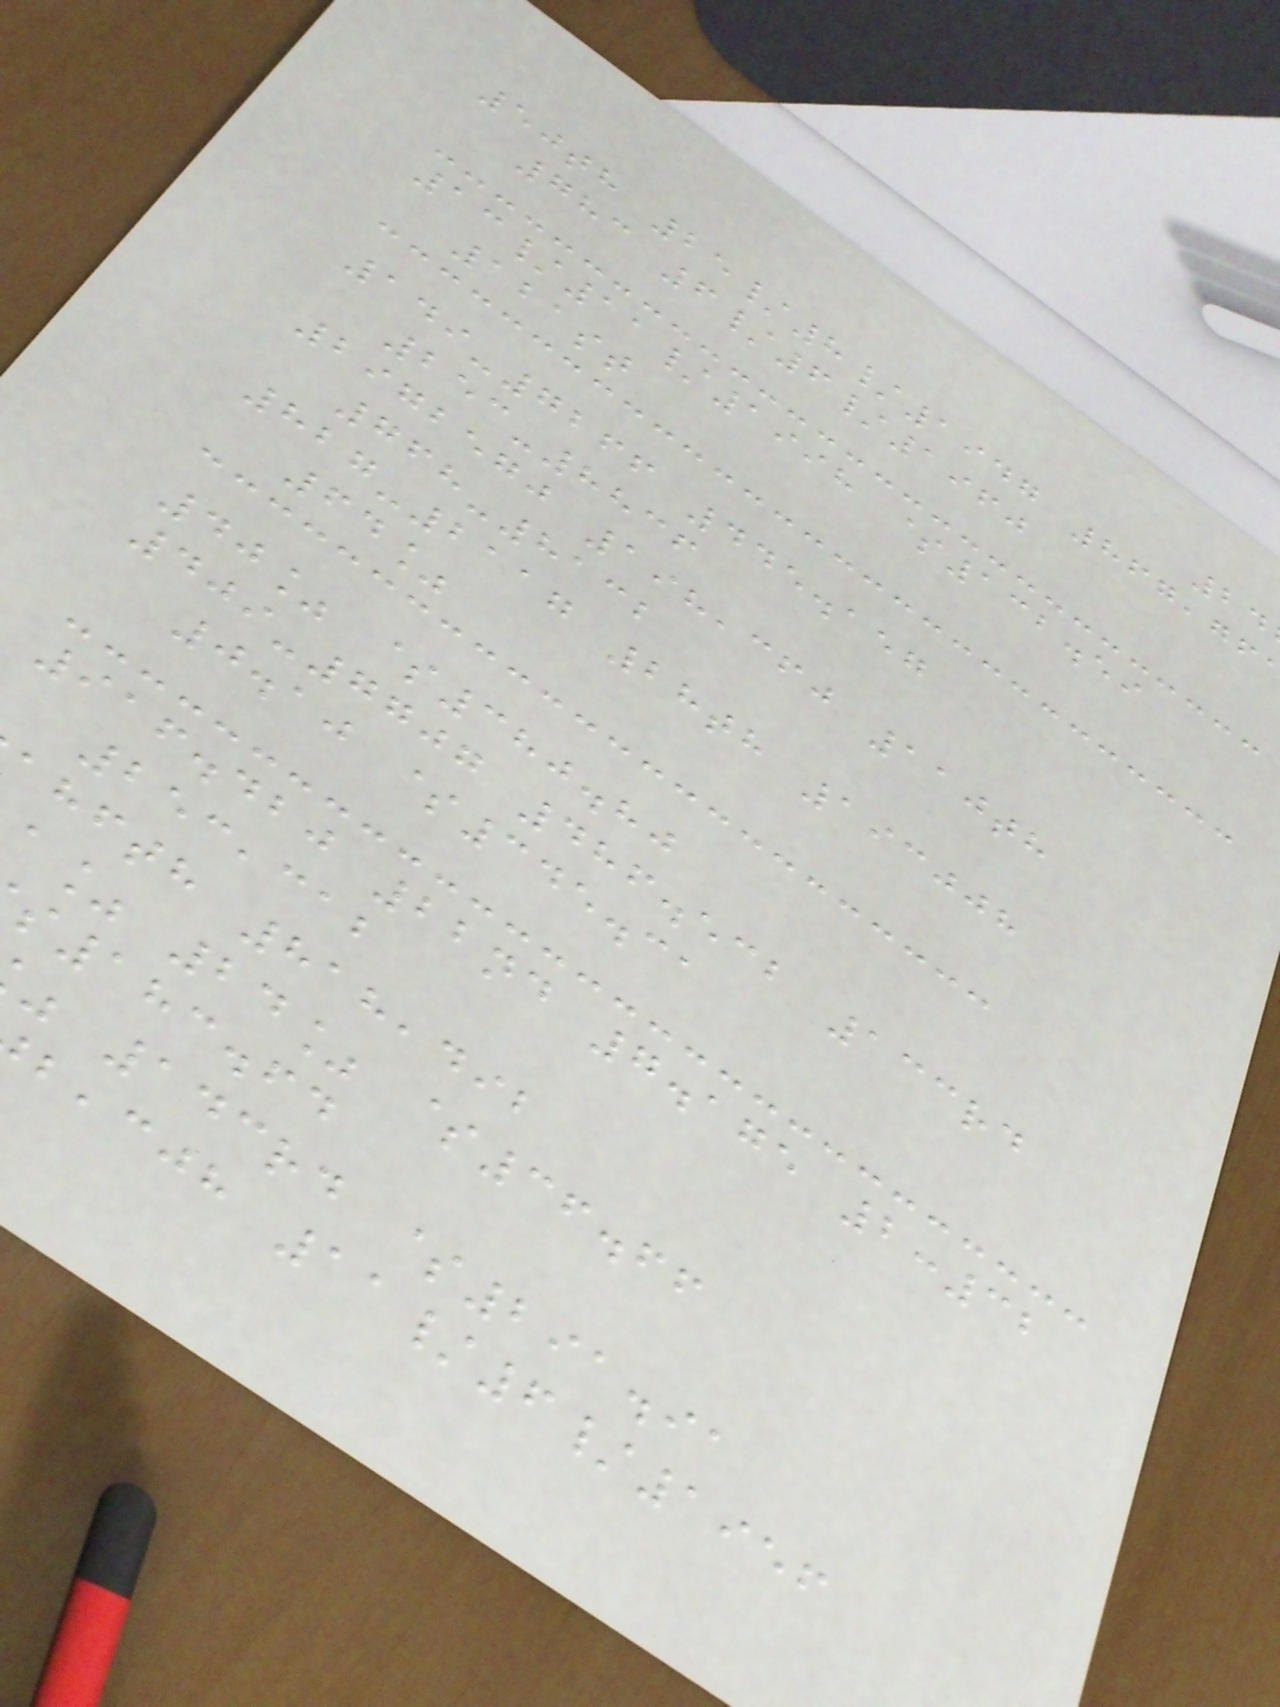50th 25/8/1947 867,76
783 6/6/1960
13/11/1998 $132.59
121st
149-7266 445.157
253-8836
2972570 198,360 110th
768-8132
827-2117 28th 193008
64%
40% $380.80
409-7707 486.532 133rd
0.10 $345.31
916.420 22nd 7.175 2:32
253,312
ahfth 818,492
a% 24% $36.66
183.64
143rd $291.91
,cjh 11/6/1956
